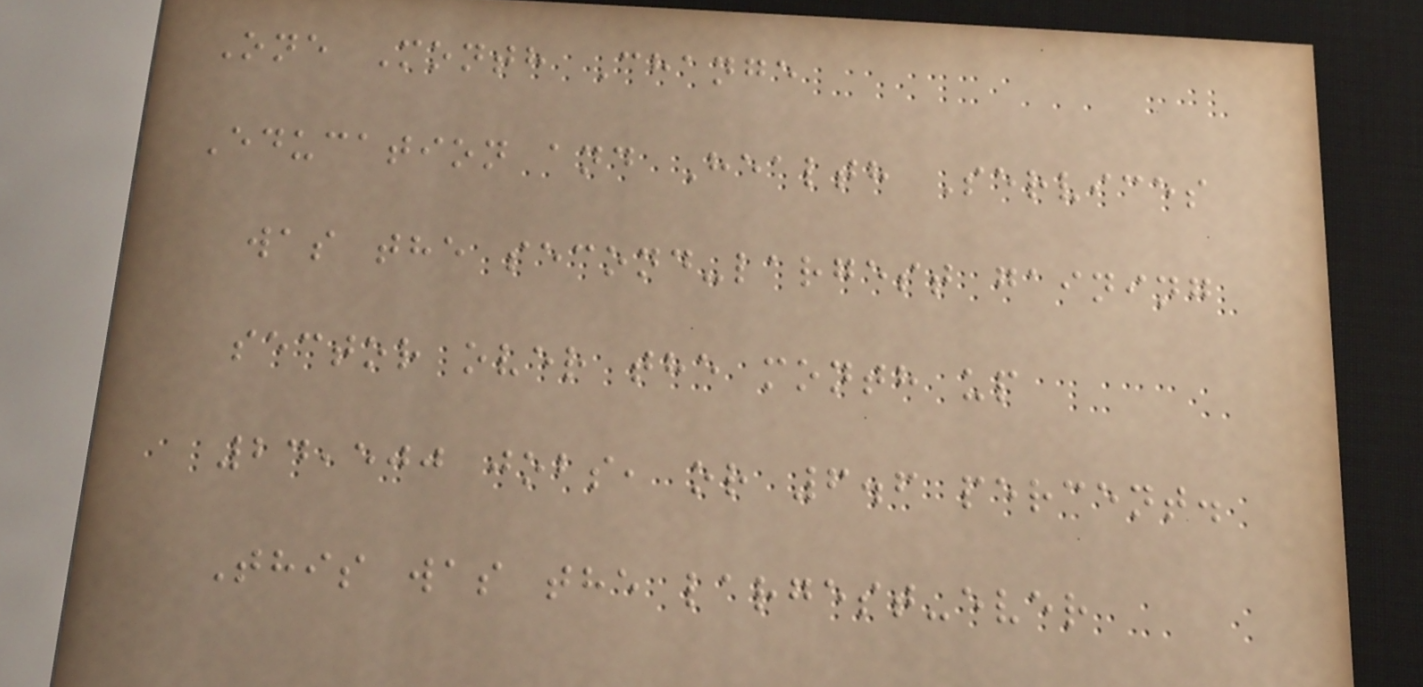One Month Change
Education and Health Services
was the second-largest gaining
sector over the month up
24,500 jobs, or 6.6 percent.
This was the largest-ever
